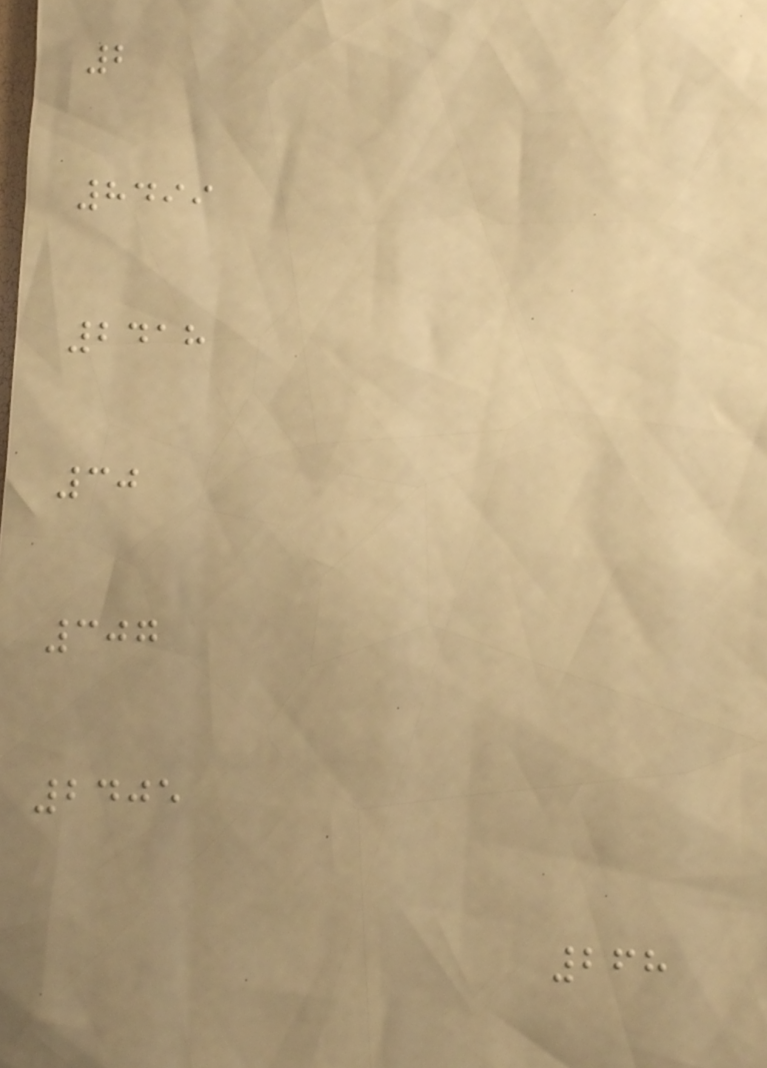2
8499
2418
30
307
2405
268
